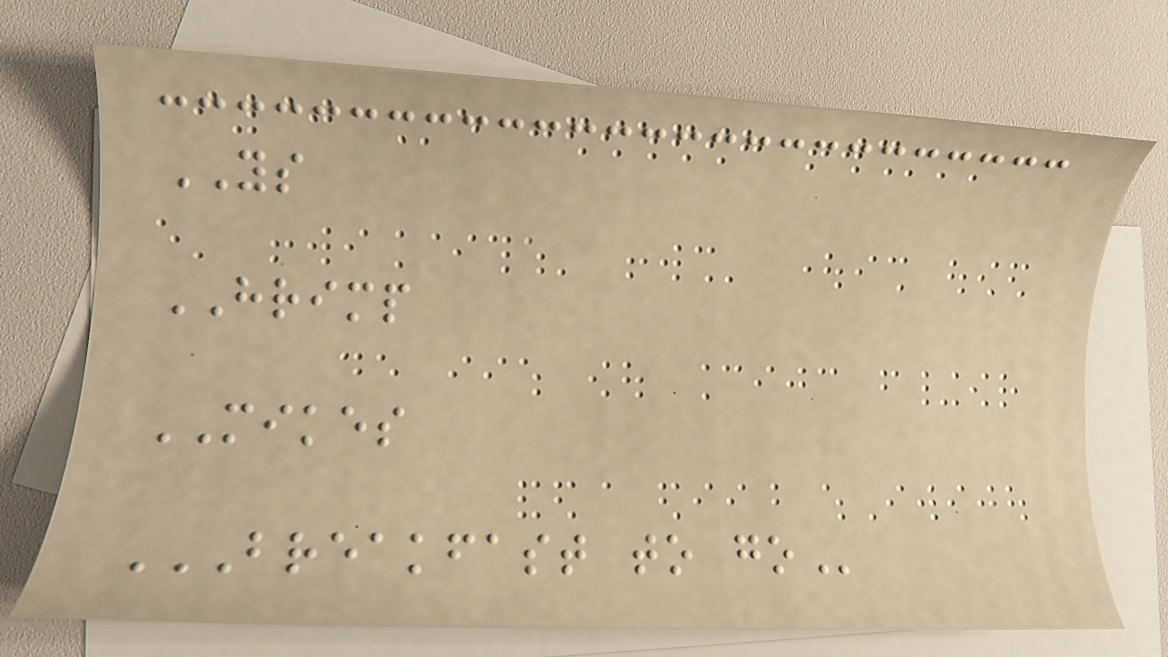YS
HRIMP
MIKES
BREAKFAST TO GO
